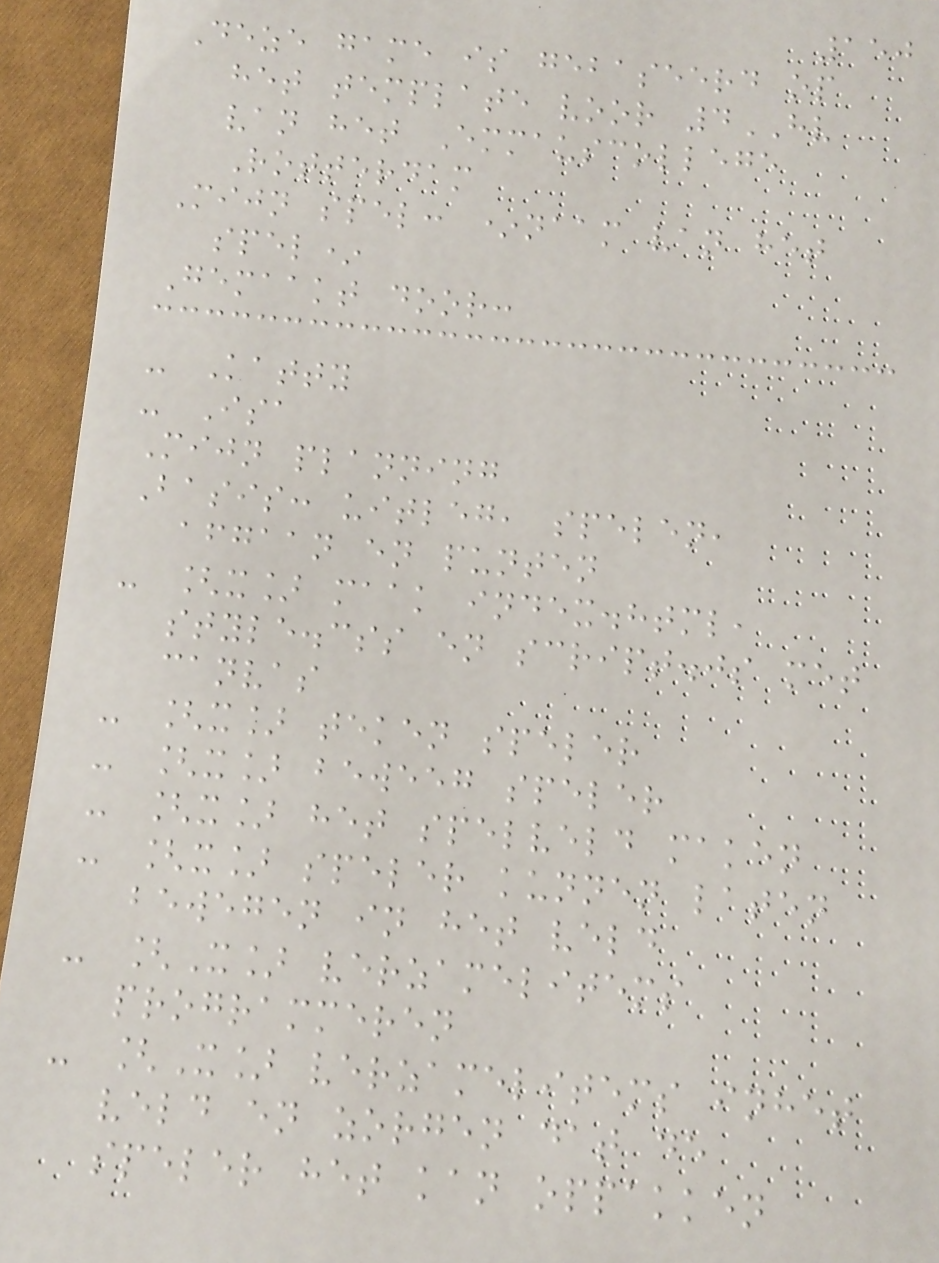150
Deze game is gebaseerd op
het template voor 4HV
van het Emmauscollege
Rotterdam
Mijn spel: *naam van het
spel*
Gemaakt door:
- Katty
- Isa
Mijn planning
Basis: uitleg, spelen,
afgaan en punten
- [x] maak index.html,
style.css en script.js met
canvas
- [x] teken speler
- [x] beweeg speler
- [x] het spelveld maken
- [x] speler kunnen laten
bewegen in het veld
- [X] verzamelitems
programmeren
- [X] verzamelitems inhet
veld en zorgen dat de
speler het kan oppakken
